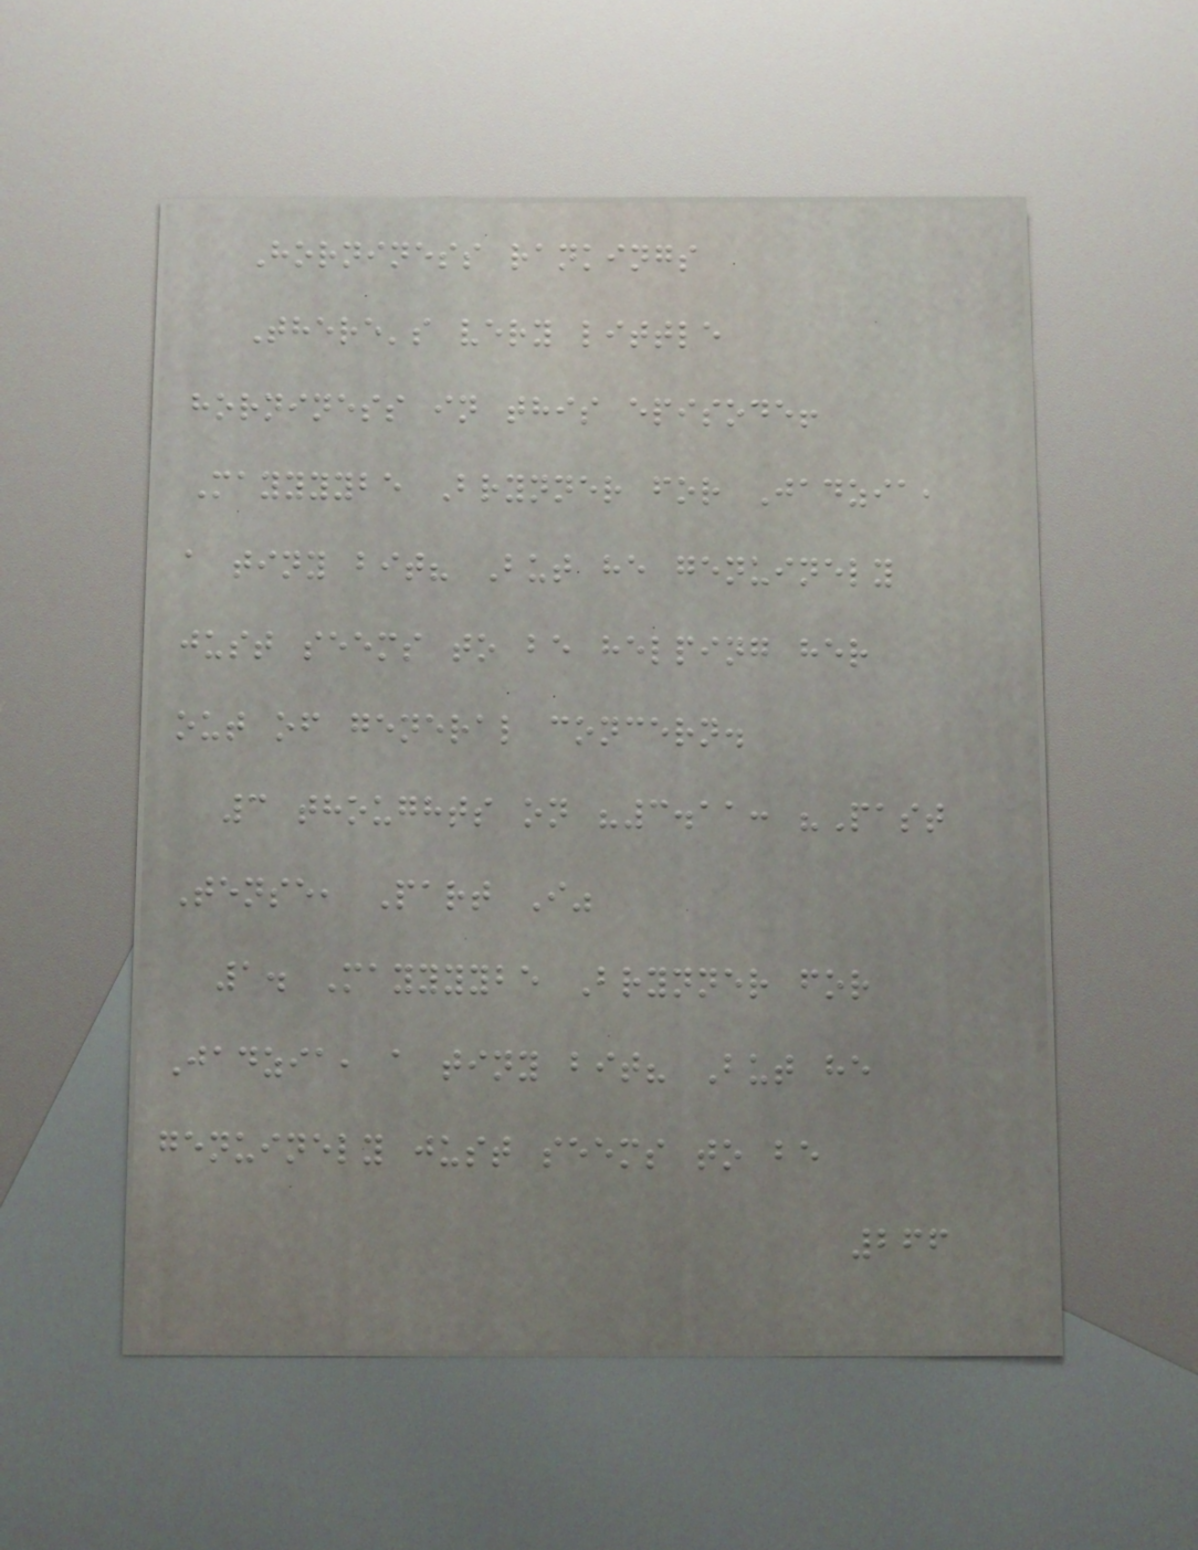Horniness rankings
There's very little
horniness in this episode!
Mayyyybe Brynner for Jadzia,
a tiny bit? But he genuinely
just seems to be helping her
out of general concern.
3 thoughts on "3.11: "Past
Tense, Part I"
1. Mayyyybe Brynner for
Jadzia, a tiny bit? But he
genuinely just seems to be
266
